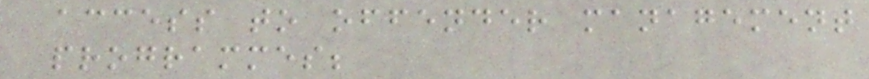access to offender management
programmes;
